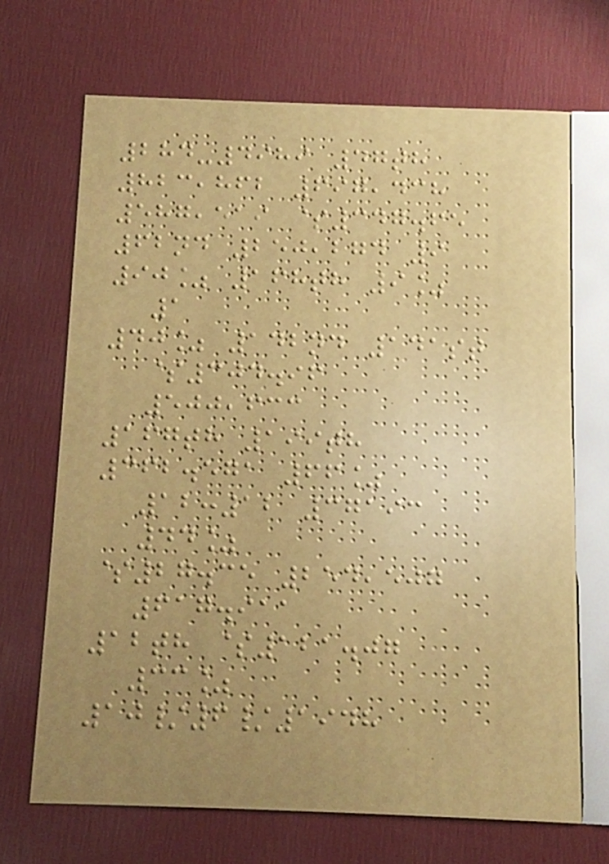284-4989 47th
823,862 697,438
587,519 $347.65
62nd 250,274 9
90% 168th 9%
1
40% 142nd 141st
$304.96
500,633
167th 199th
362.571 66%
12:12 37193
44%
$27.35 254,507
617.911
12th $121.07
33%
10/6/1948
